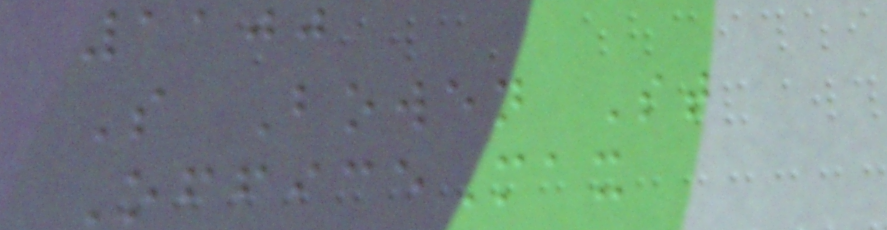1100
S Bowen St
OfficeMax
